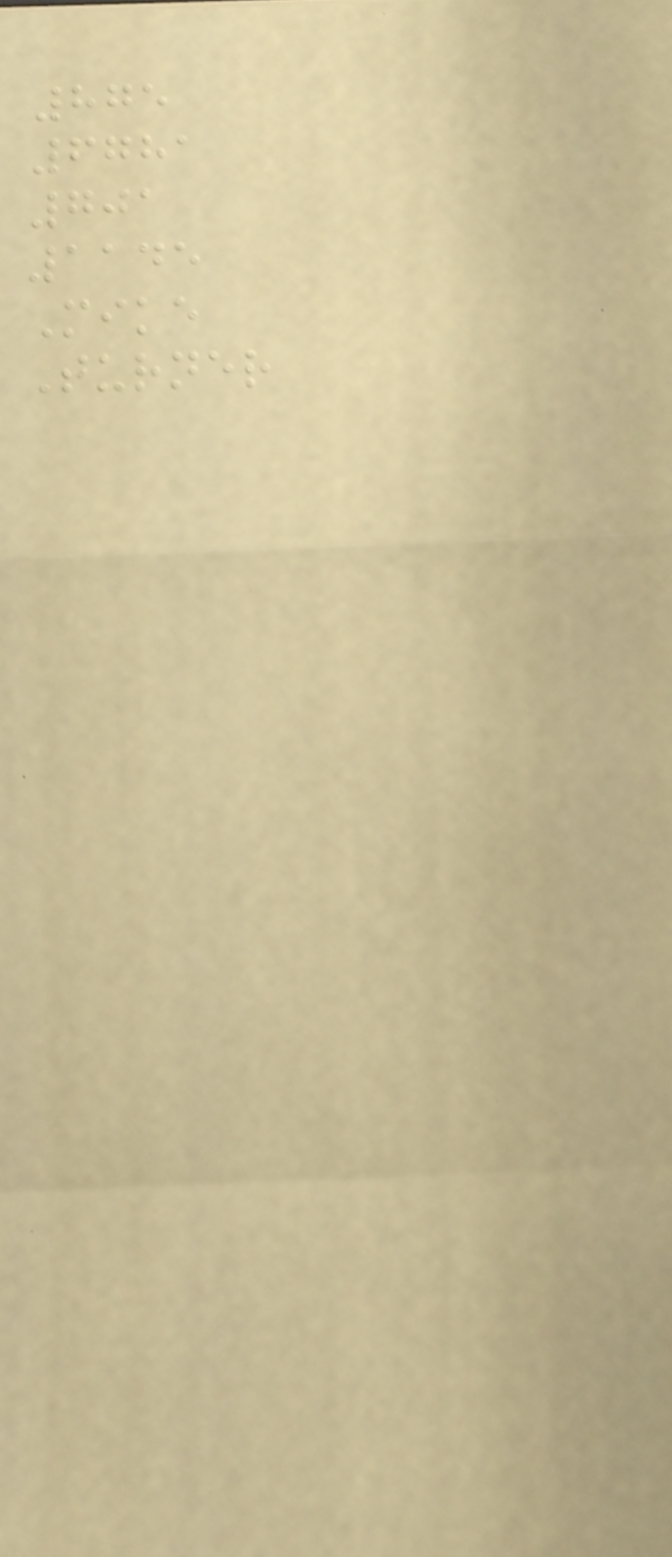875
6781
701
1145
Mike
Turner
